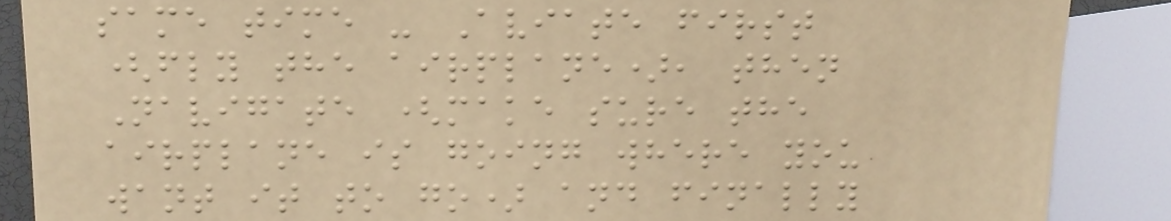same time - Aviate first
(fly the airplane), then
Navigate (make sure the
airplane is going where you
want it to go) and finally
